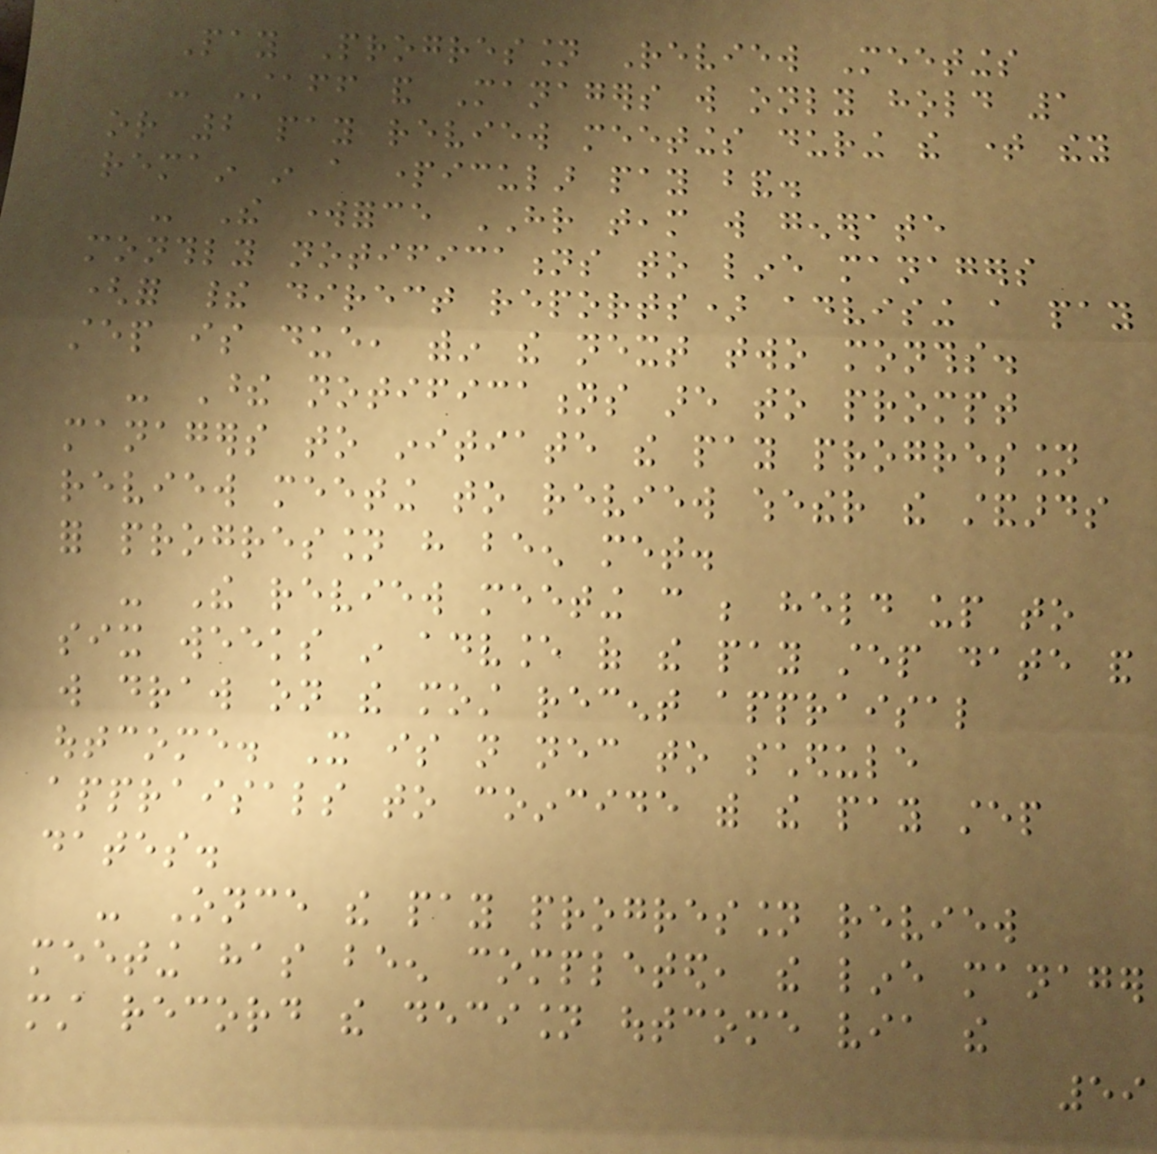Pay Progression Review Meetings
- Staff and Managers will only hold 1
or 2 pay review meetings during the time they
remain in a particular pay band.
- The workforce HR team will generate
monthly notifications to line managers
(for their direct reports) advising a pay
step is due, within the next two months.
- These notifications are to prompt
managers to initiate the pay progression
review meeting to review whether the standards
for progression have been met.
- The review meeting can be held up to
six weeks in advance of the pay step date and
will draw on the most recent appraisal
outcome. It is not necessary to schedule
appraisals to coincide with the pay step
dates.
- Once the pay progression review
meeting has been completed, the line manager
must record the decision outcome via the
59
